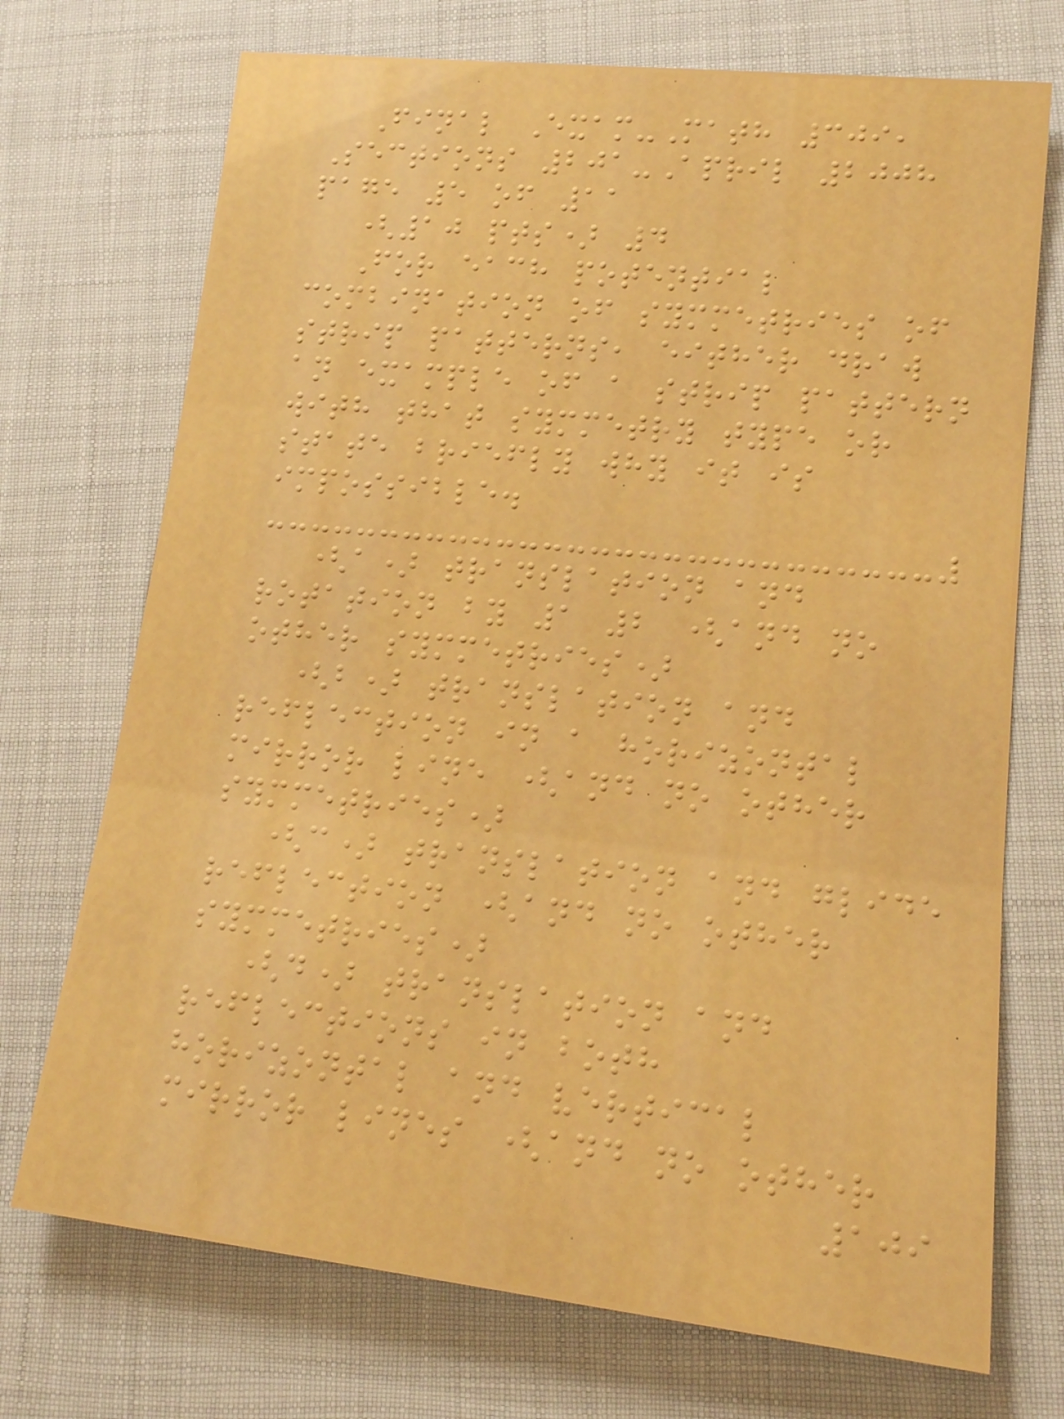Final Exam-Math 309,
Sections 201-April 2008
page 5 of 11
(10 pts) 4
For each potential
combination of symmetries of
strip patterns, either draw
an example of a strip pattern
with that symmetry type or
state briefly why it is
impossible.
(a) translation and
rotation by 1 2 (and no
other symmetries)
(b) translation and
reflection in a horizontal
mirror line (and no other
symmetries)
(c) translation and glide
reflection (and no other
symmetries)
(d) translation and
reflections in both
horizontal and vertical
mirror lines (and no other
109
